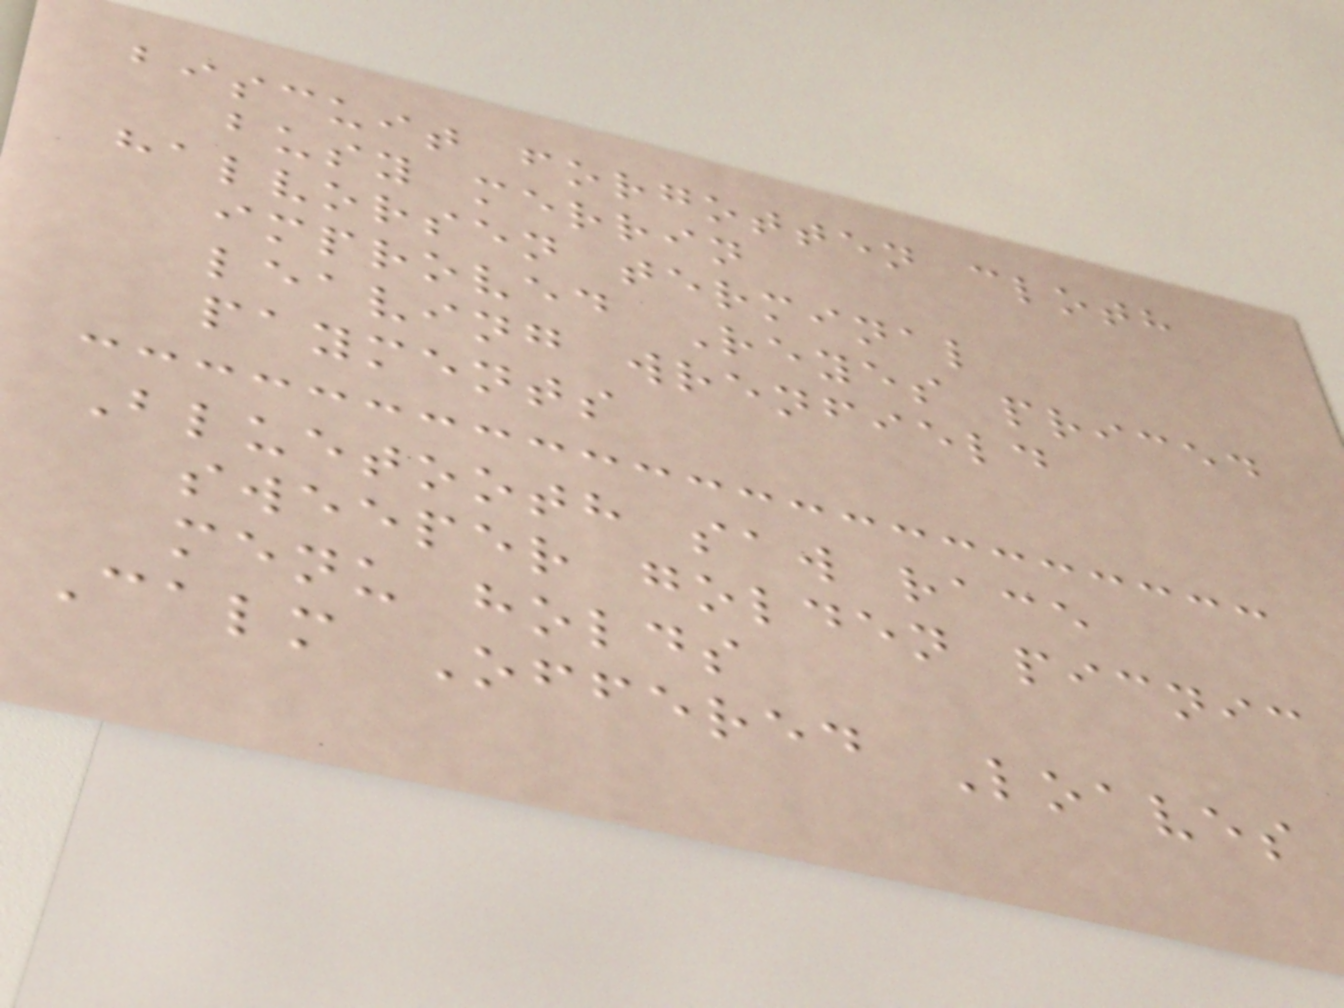biscuit forgotten cloth
busy merrin
halvorsen terminal
improved Reyes priced
leaving wrenfield
payments
Bluetooth saw race
sweeper golden picnic
menu holds
Calm Offered Loaves
